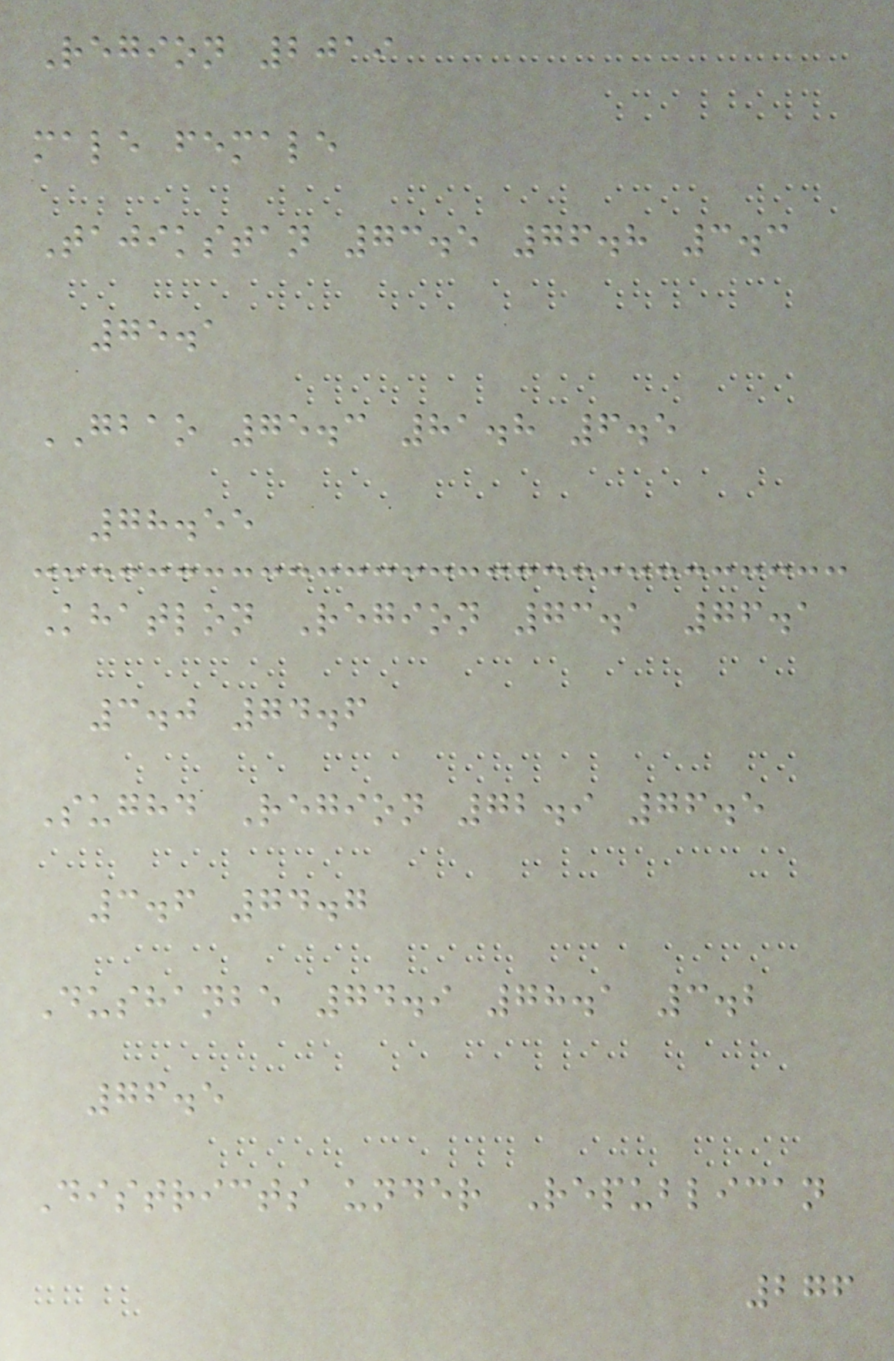Region 2019
male female
Tajikstan 73.5 76.8 3.3
75.1
GBAO 75.3 81.8 6.5
78.55
Khatlon Region 73.1 76.1
3.0 74.6
Sughd Region 72.9 76.5
3.6 74.7
Dushanbe 74.9 78.1 3.2
76.5
Districts under Republican
276
